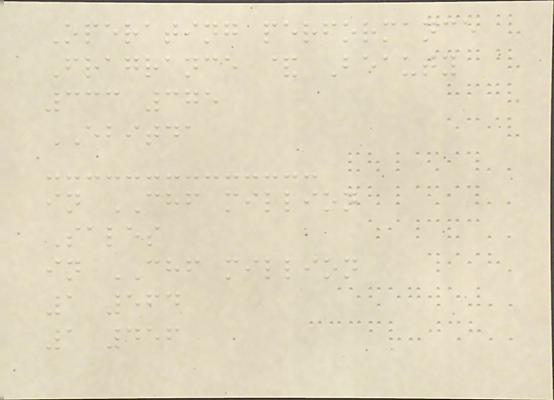Operating performance
Fragrance & Beauty
333 375
EBITDA
in CHF million
Sales
in CHF million
1 564
1 456
